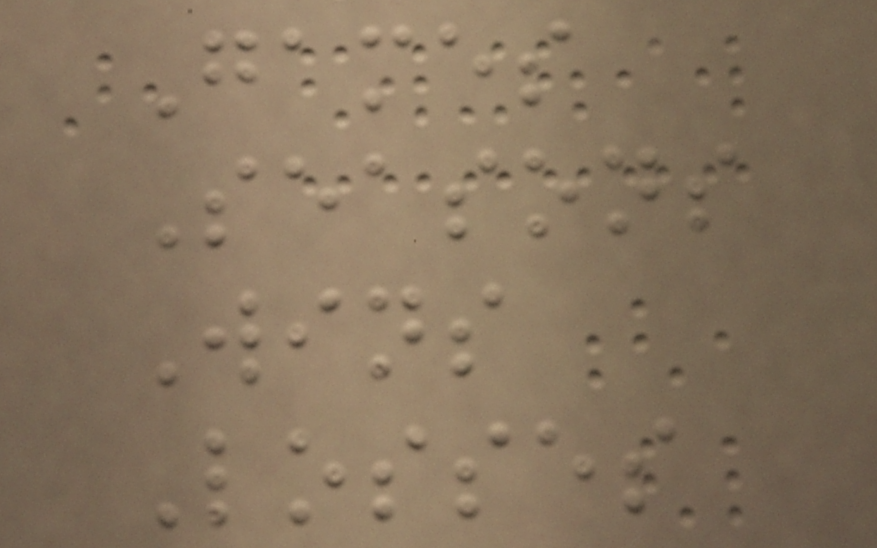Games
Seasons
Wins
Losses
